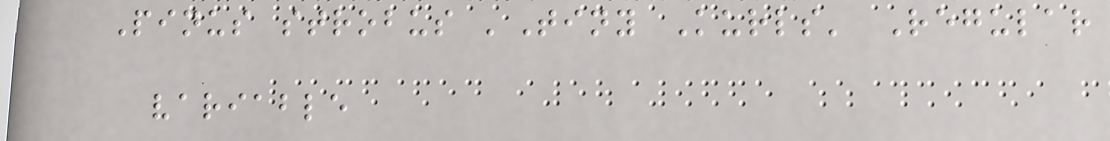Pinus strobus 'Tiny Kurls' Regular
variable
